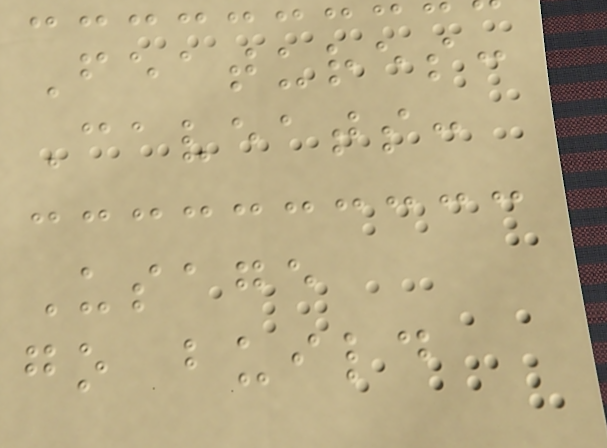Features:
Caveats:
Usage
go build
